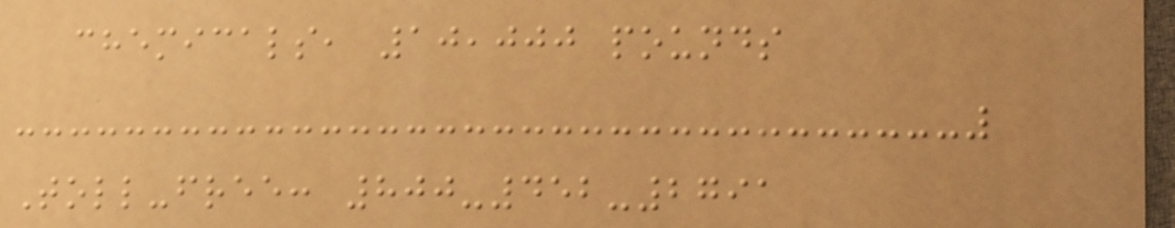chemicals, 10,000 pounds
Toll-free: 800-452-2791
